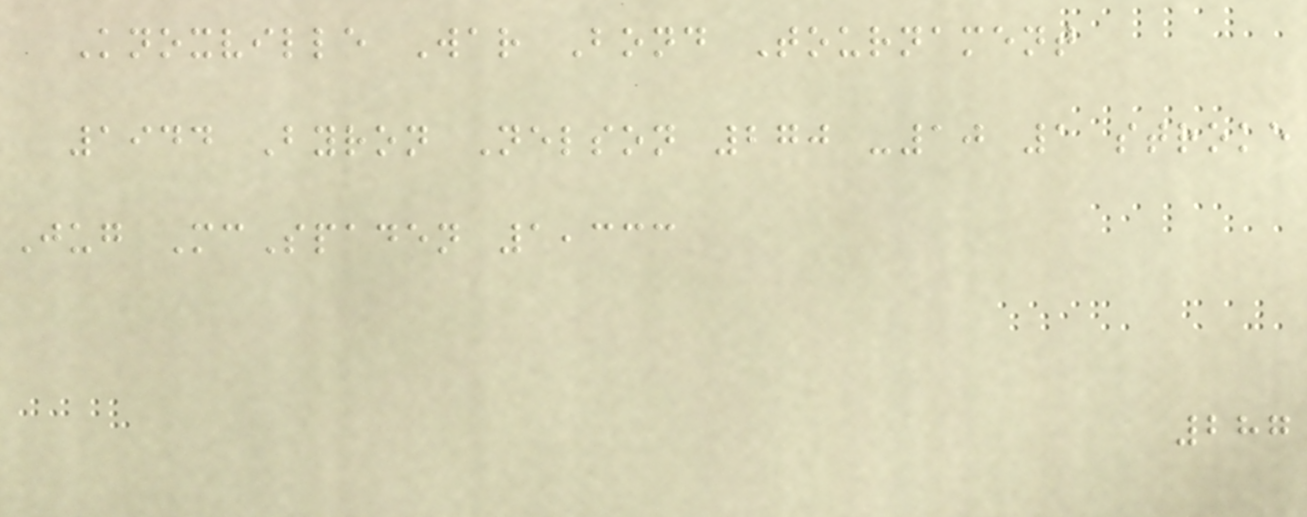Knoxville War Bond Tournament
1944 Byron Nelson 270 -10 1 stroke
Jug McSpaden 1,333
287
